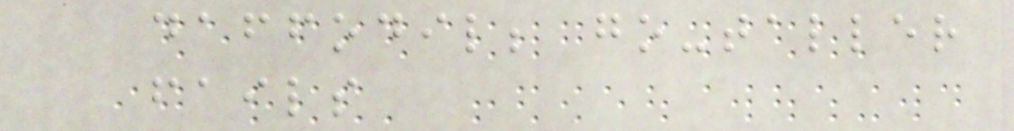daffodil; go-taller
fails
